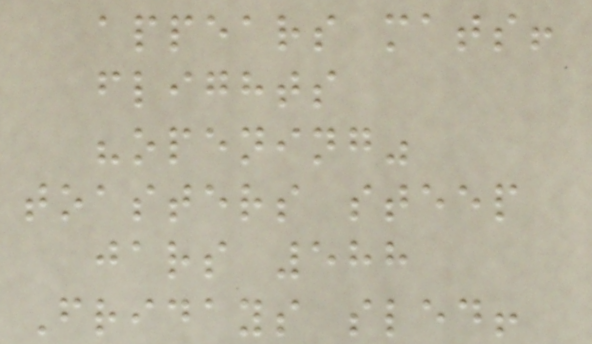appears mats!
flights
"opening"
toasters steep
jars 588
Fridays sled!
